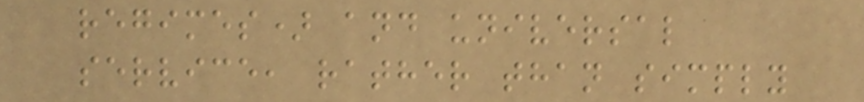regimes) and universal
service, rather than simply
